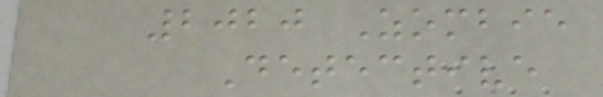2020 Zombie
Detective
